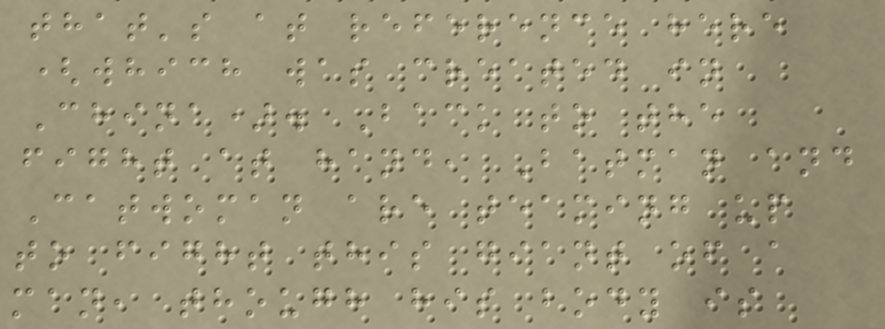that's at reference here
(which was created in
China). Back to the
fight at hand, Batman and
Catwoman are teaming up
to fight this giant of a
man, though his body is
